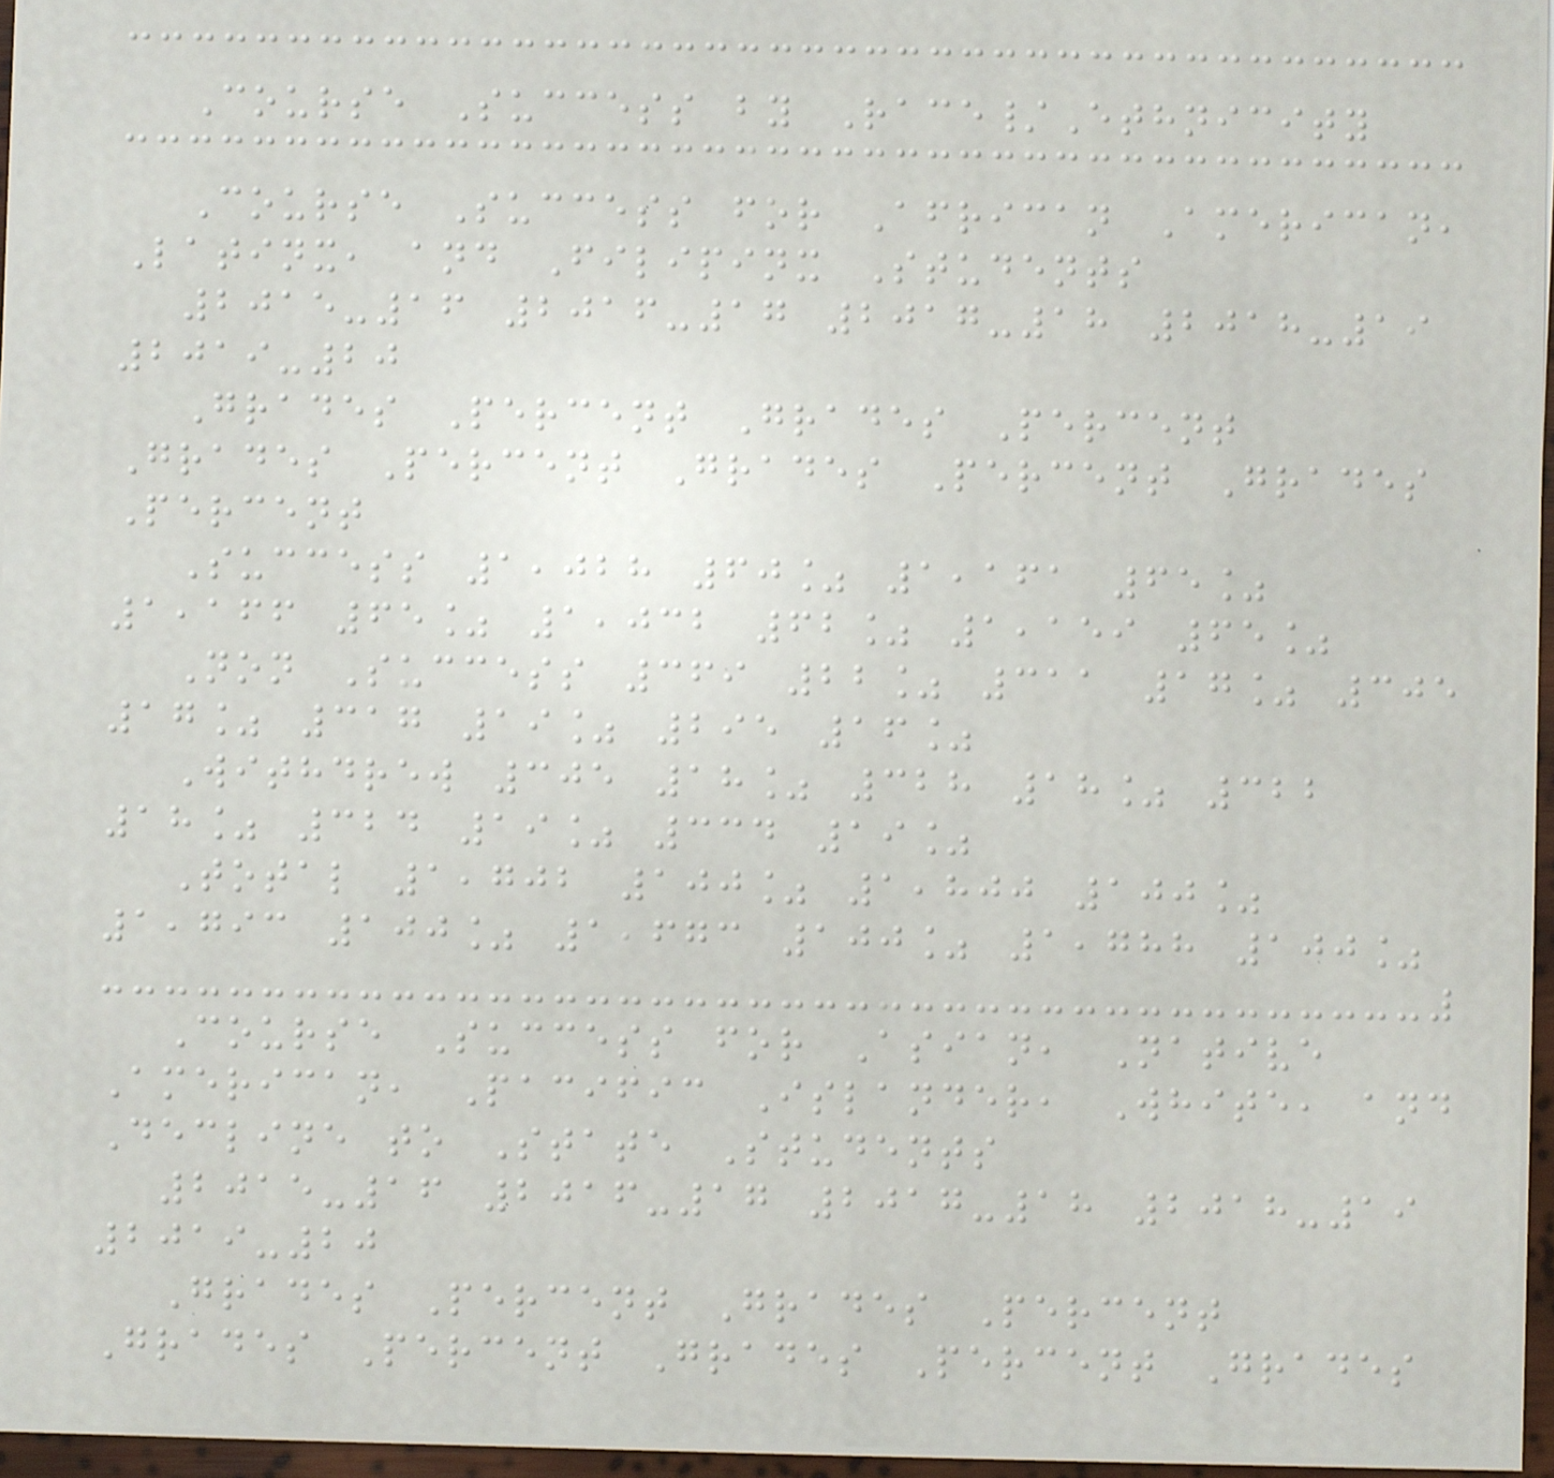Course Success by Race/Ethnicity
Course Success for African American,
Latinx, and Filipinx Students
2015-16 2016-17 2017-18 2018-19
2019-20
Grades Percent Grades Percent
Grades Percent Grades Percent Grades
Percent
Success 1,028 60% 1,161 65%
1,166 65% 1,032 62% 1,159 65%
Non Success 369 22% 311 17% 305
17% 317 19% 295 16%
Withdrew 305 18% 328 18% 322
18% 324 19% 334 19%
Total 1,702 100% 1,800 100%
1,793 100% 1,673 100% 1,788 100%
Course Success for Asian, Native
American, Pacific Islander, White, and
Decline to State Students
2015-16 2016-17 2017-18 2018-19
2019-20
Grades Percent Grades Percent
Grades Percent Grades Percent Grades
